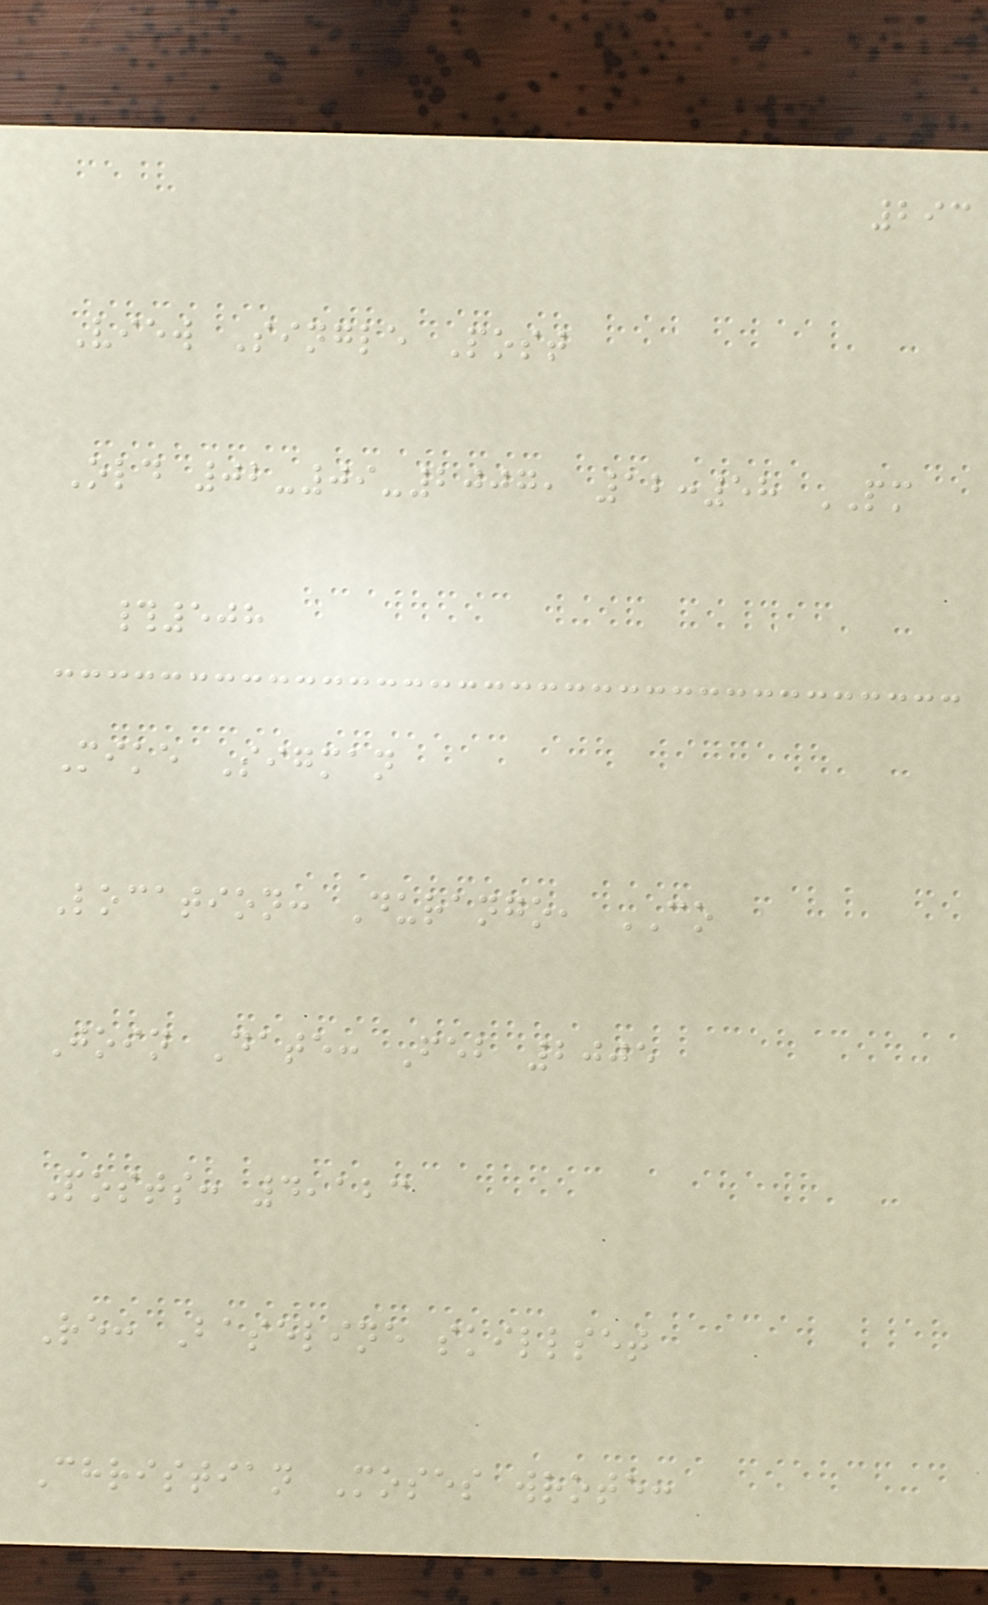293
View Single Post
Old 02-09-2007, 12:58 PM
#508
Mike Sigman
Location: Durango, CO
Join Date: Feb 2005
Posts: 4,123
Re: Baseline skillset
Christian Moses wrote:
